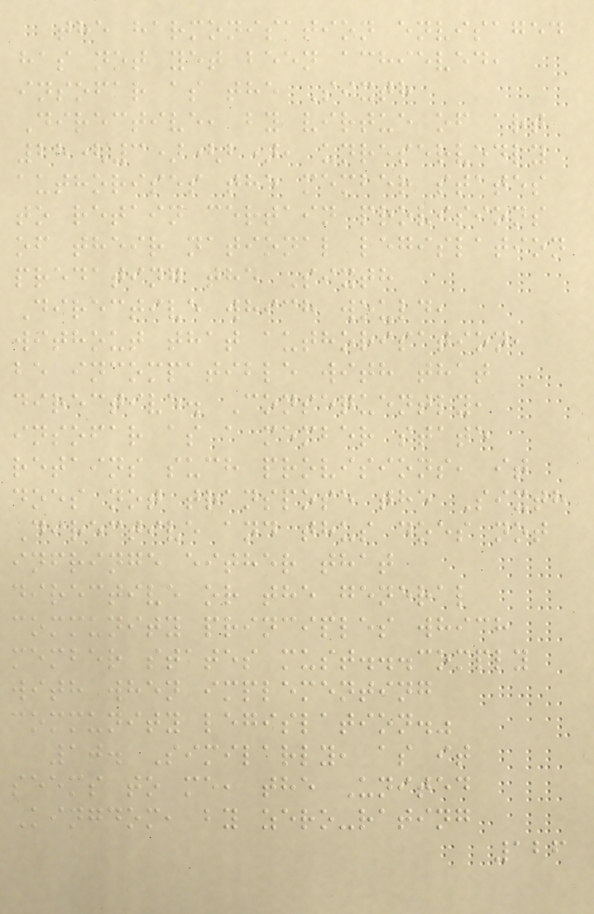the harmonisation envisaged
has not yet been achieved,
insofar as the Sixth
Directive, by virtue of art
28(3)(b), unreservedly
authorises the member states
to retain certain provisions
of their national legislation
predating the Sixth
Directive which would,
without that authorisation,
be incompatible with that
directive. Consequently,
insofar as a member state
retains such provisions, it
does not transpose the Sixth
Directive and thus does not
infringe either that
directive or the general
community principles which
member states must...comply
with when implementing
community legislation."
10. Similarly, as it
seems to me, the United
Kingdom, by zero-rating
126
